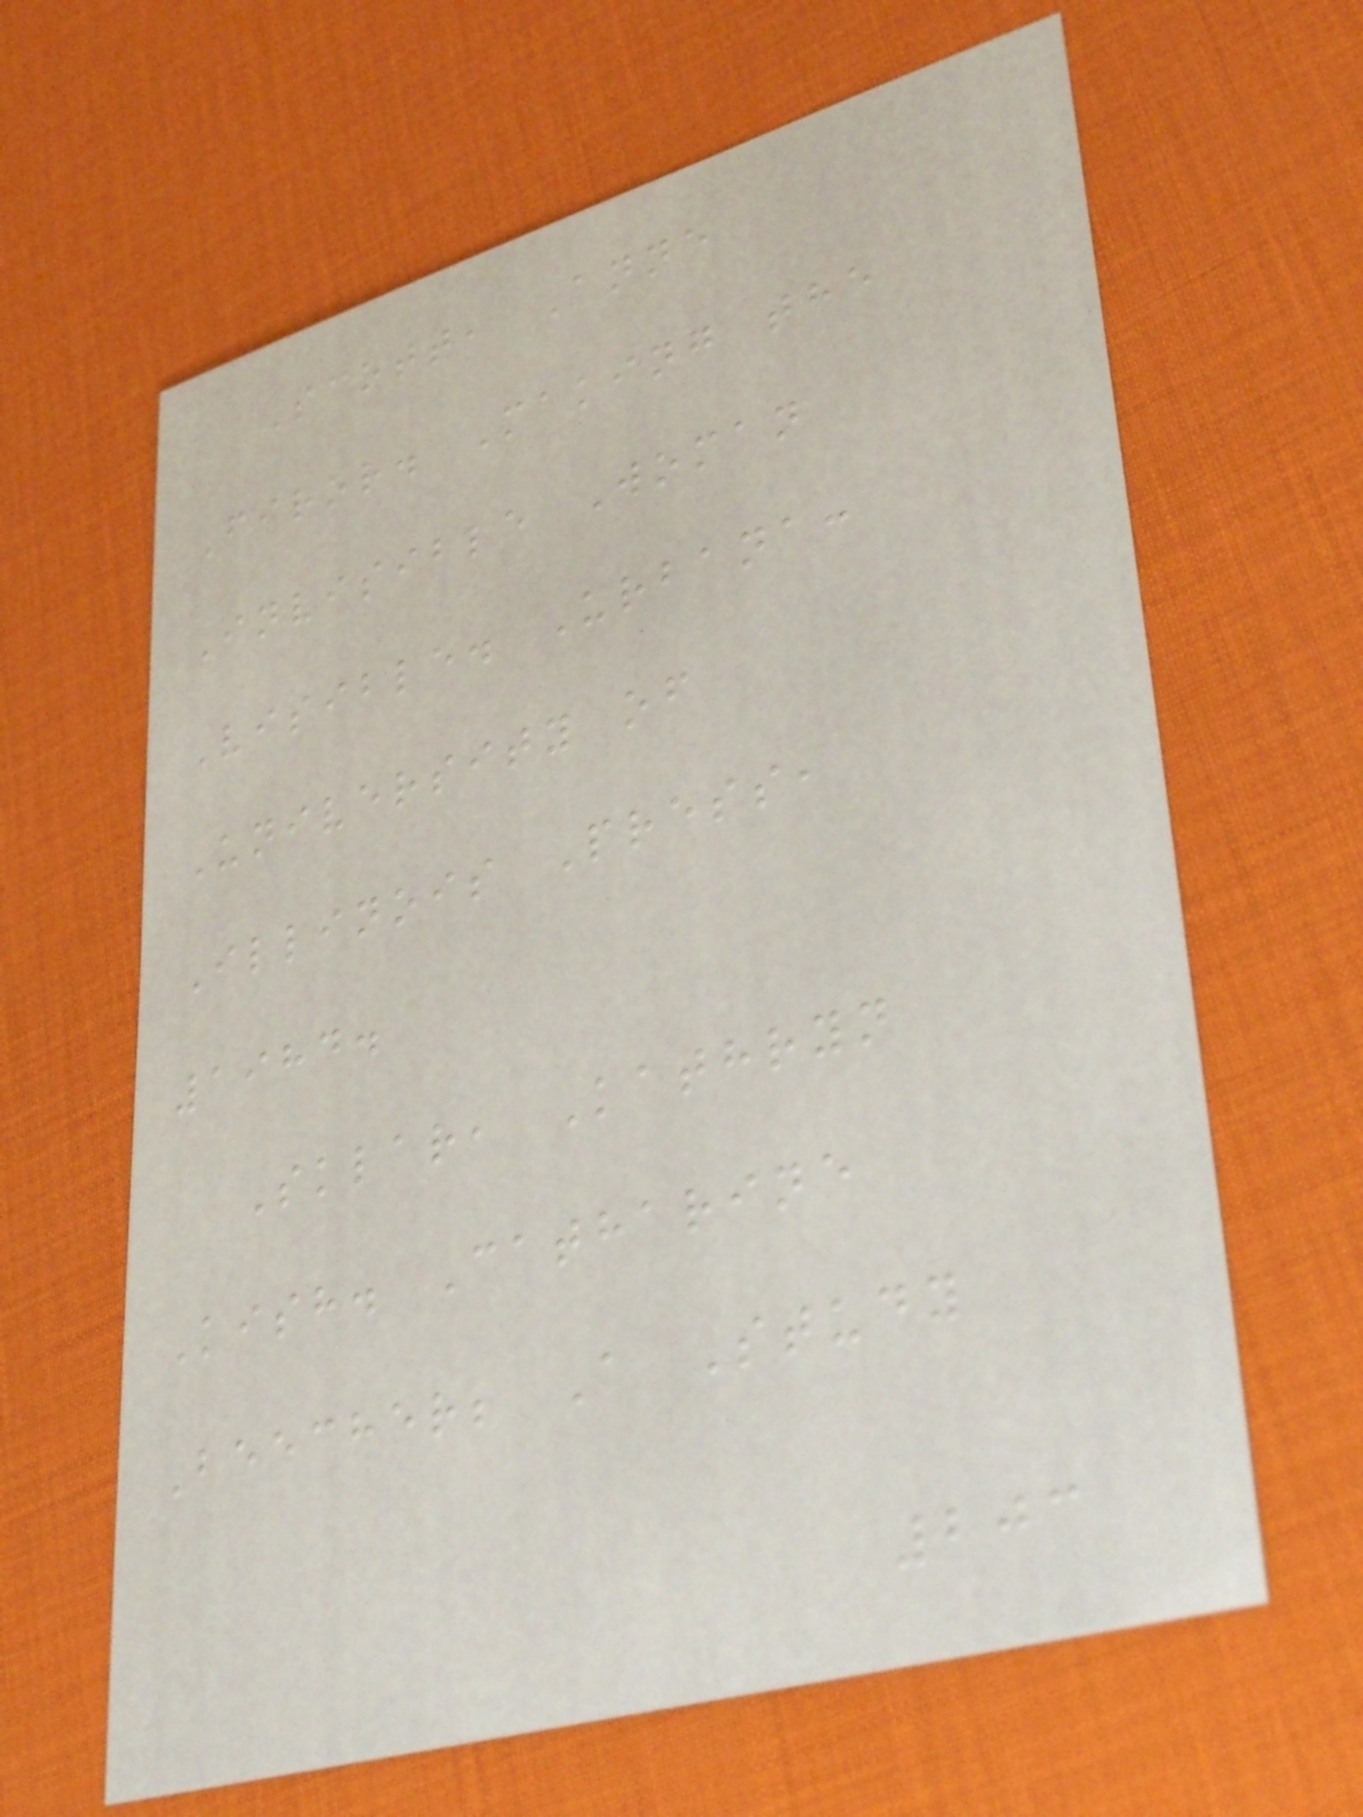Scott, Anne
Firor. Making the
Invisible Woman
Visible. Urbana:
University of
Illinois Press,
1984.
Sklar, Kathryn
Kish. Catharine
Beecher; A Study
203
